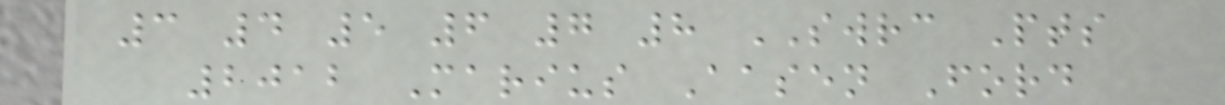3 4 5 6 7 8 SWRC Pts
2012 Marius Aasen Ford
